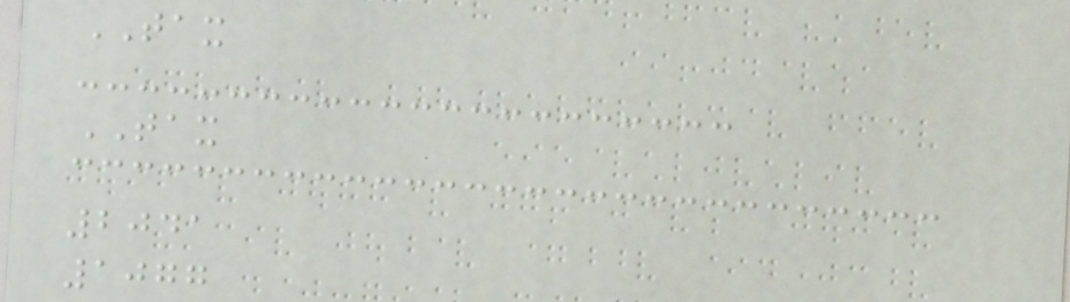TAX
TAX
2041
1077
